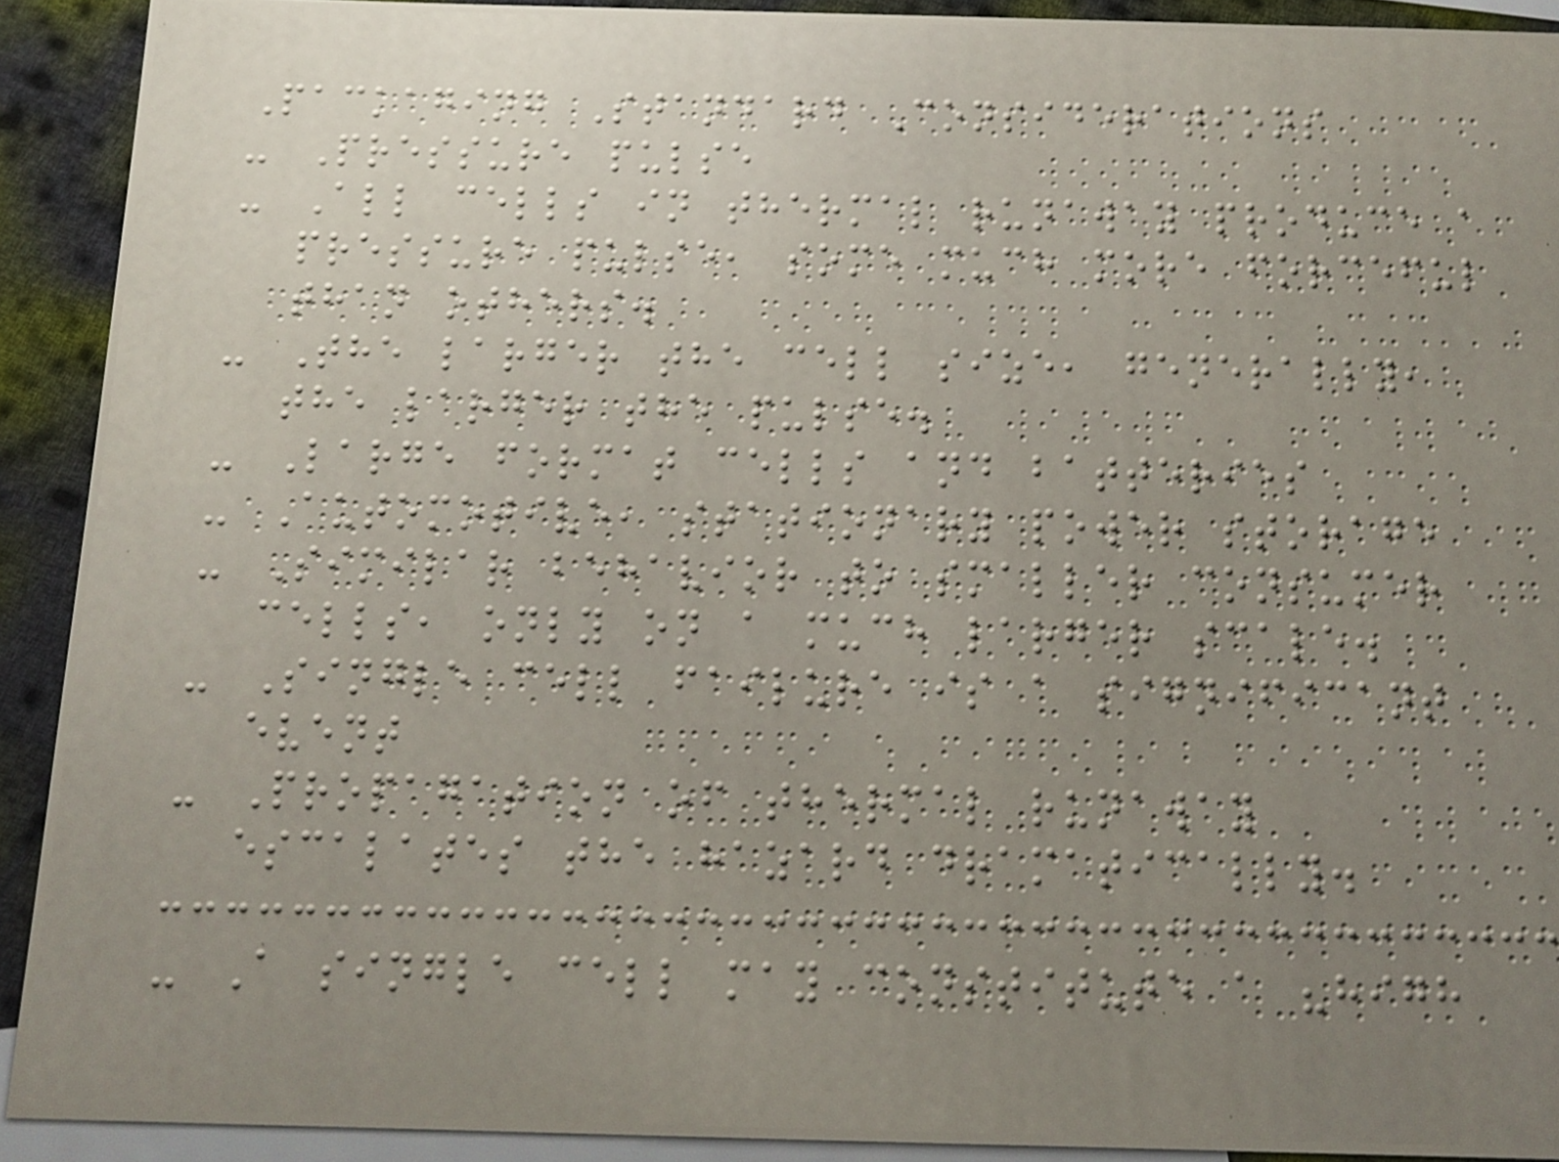Packaging Standard Considerations
- Pressure pulse
- All cells in thermal runaway produce a
pressure pulse, some much more forceful
than others.
- The larger the cell size, generally,
the larger the pulse.
- Large format cells and batteries
- Automotive, stationary power storage
- Similar behavior to smaller consumer
cells, only on a much larger scale.
- Single cell failure is a significant
event
- Propagation of thermal runaway
escalates the hazard dramatically.
- A single cell may constitute a "high
